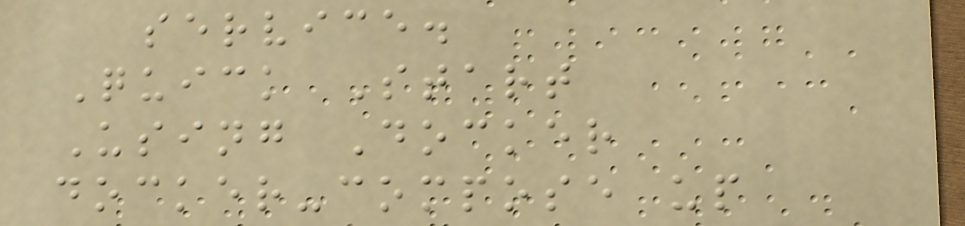service.
Quick Start
Using Docker
docker-compose up
